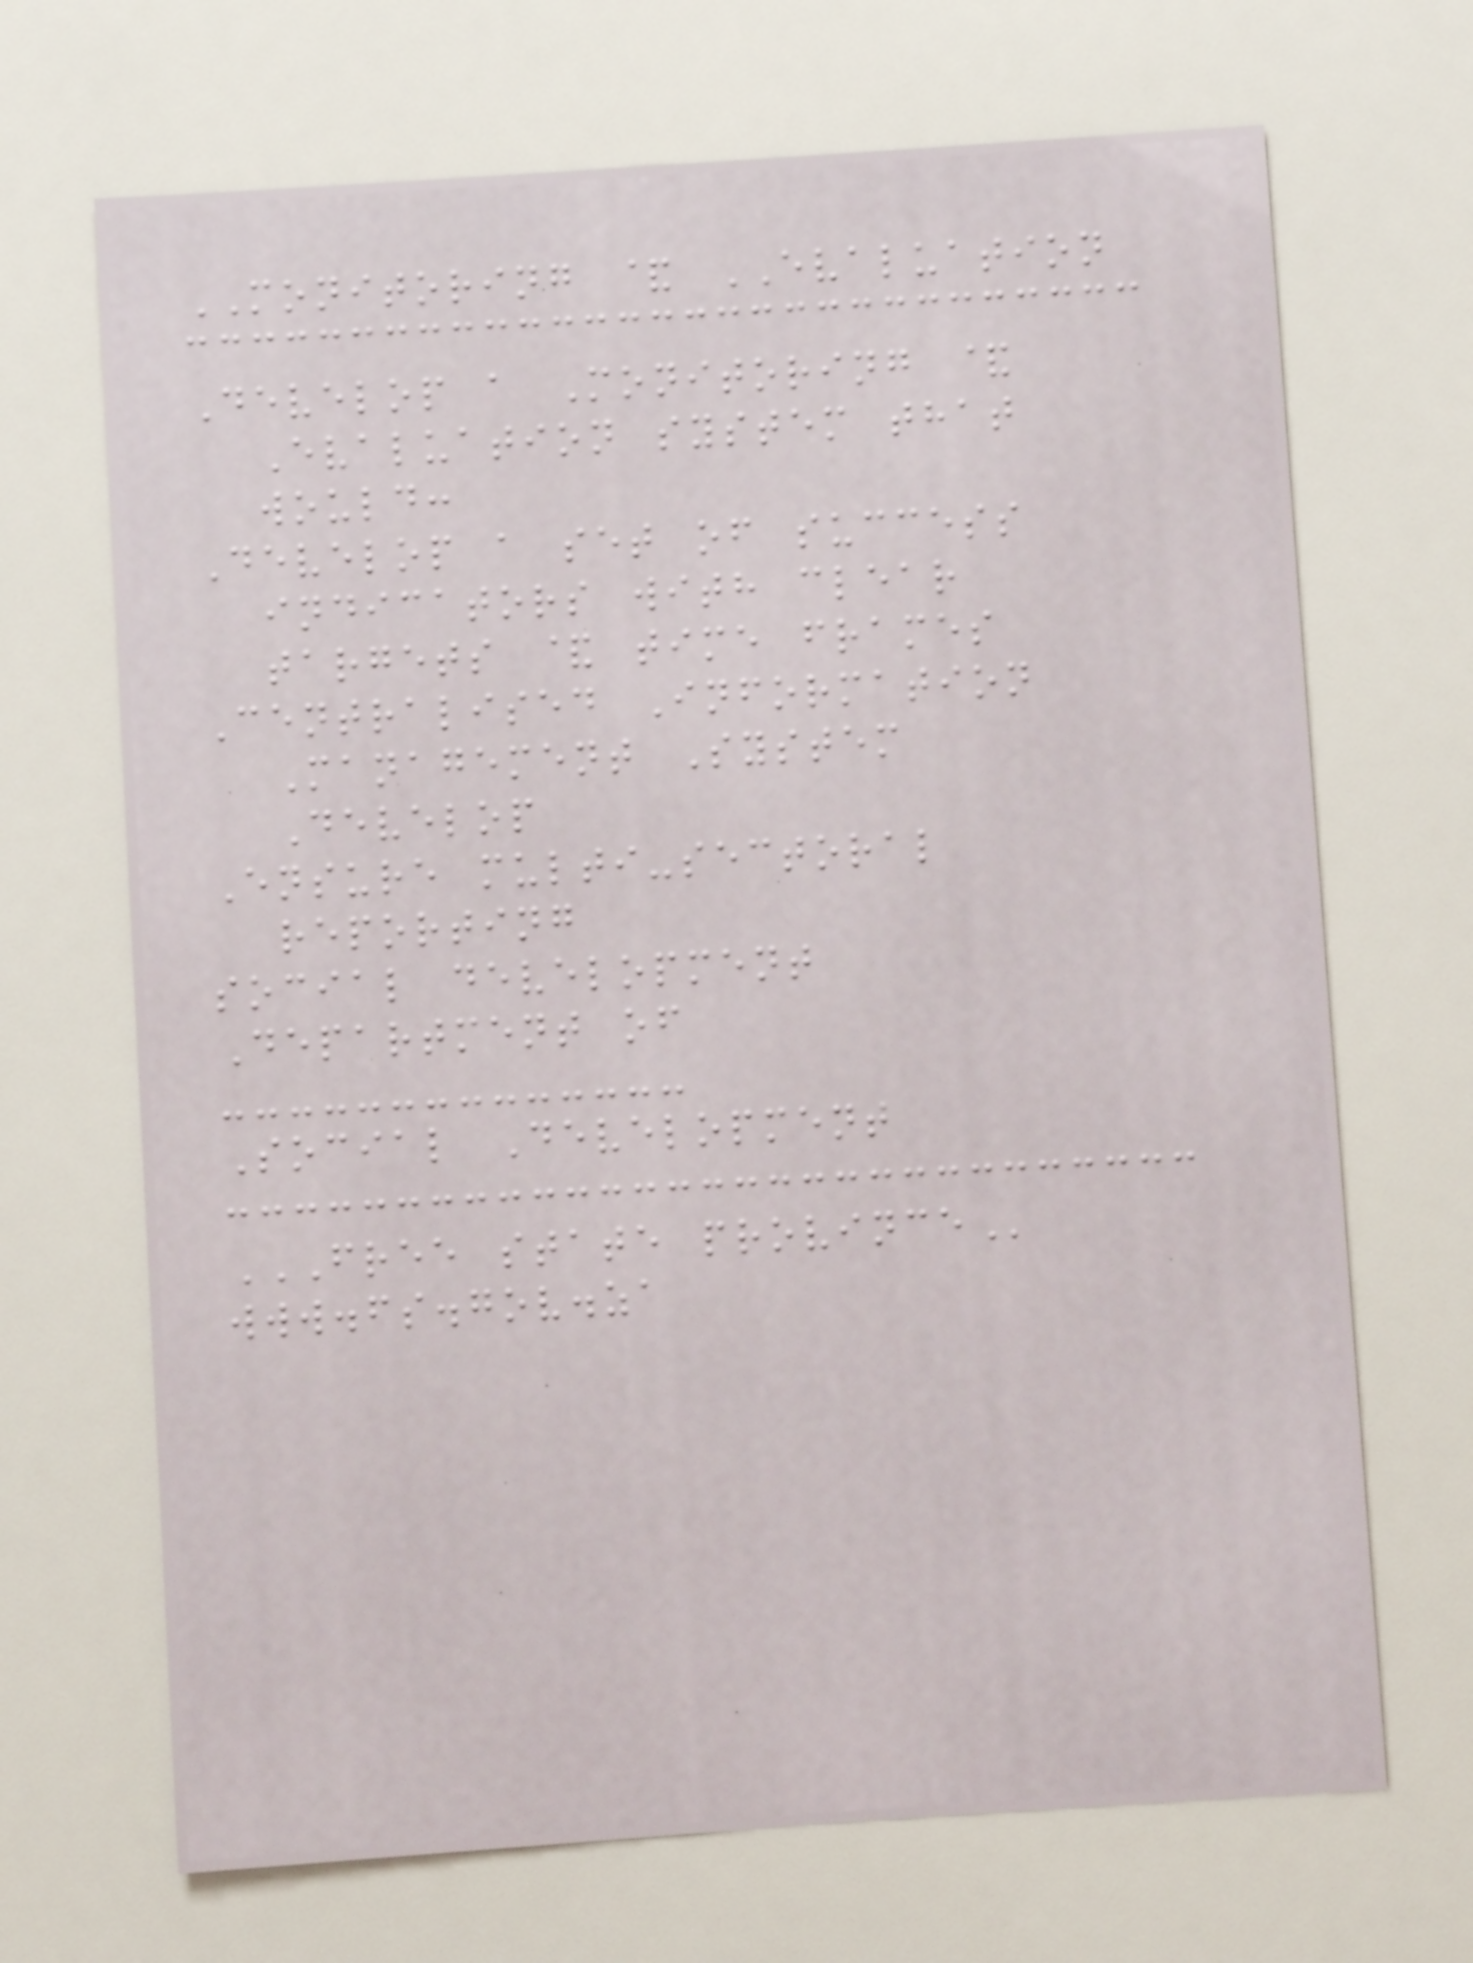MONITORING & EVALUATION
Develop a Monitoring &
Evaluation system that
would:
Develop a set of success
indicators with clear
targets & time frames
Centralised Information
Management System
Develop
Ensure multi-sectoral
reporting
social development
Department of
Social Development
FREE STATE PROVINCE
www.fs.gov.za
